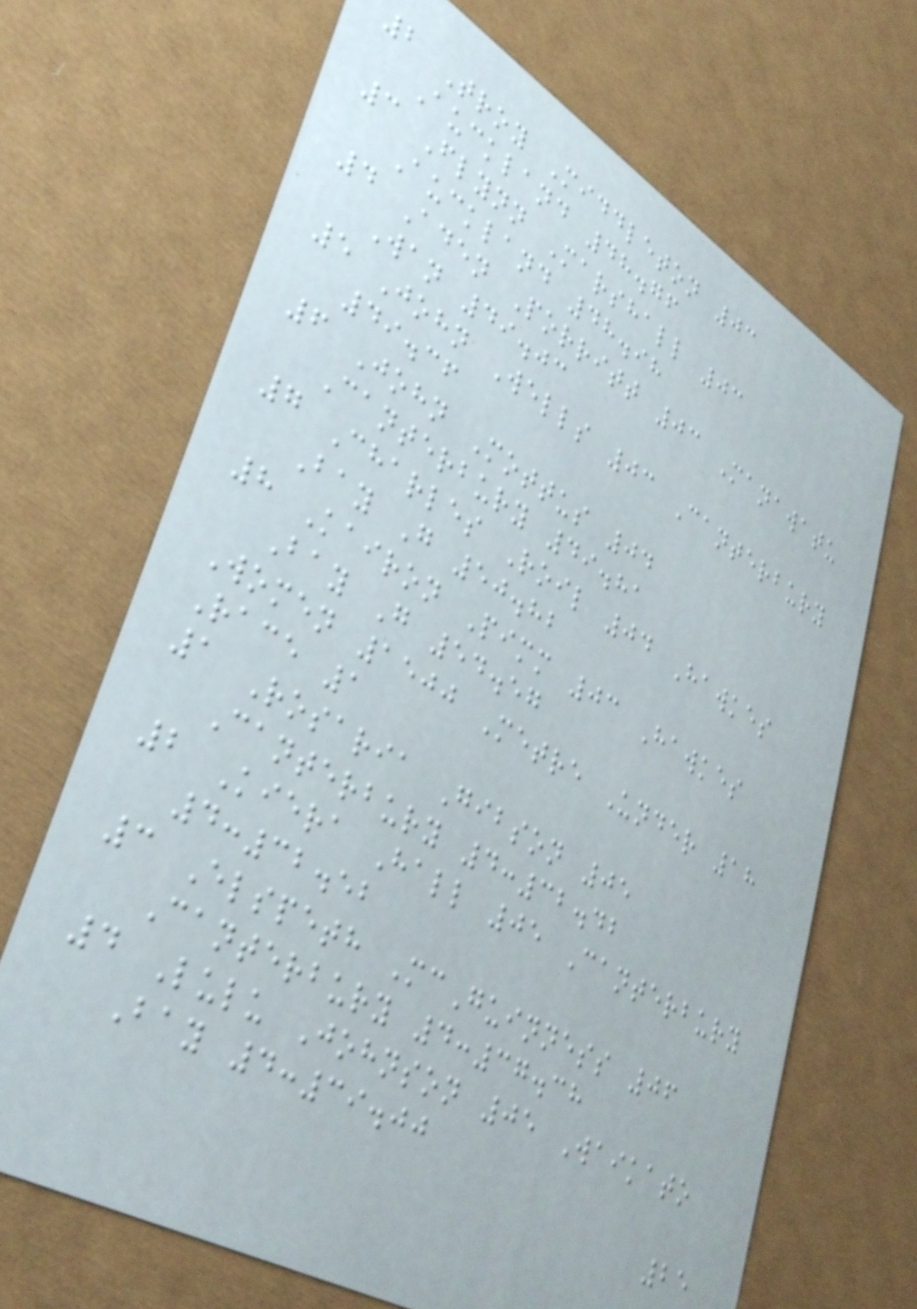2 Troy Middleton 03
Auckland 48.76
3 Flynn Marshall 03
Auckland 48.98
4 Aden Porritt 03 Manawatu
Wan 49.03
5 John Wells 03 Canterbury
49.36
6 John Mottus 04
Canterbury 49.81
7 Charles Roil 04 Hawkes
Bay G 50.82
8 Kairon Pimm 03 Hawkes
Bay G 54.57
Women 1500 Metre Under 18
Race 1
1 Rosaria Gibson 05
Canterbury 4:32.42
2 Kiera Hall 05 Canterbury
4:32.52
3 Elspeth McGuinness 06
Canterbury 4:37.38
4 Lulu Johnson 05 Waikato
Bay 4:39.00
25
